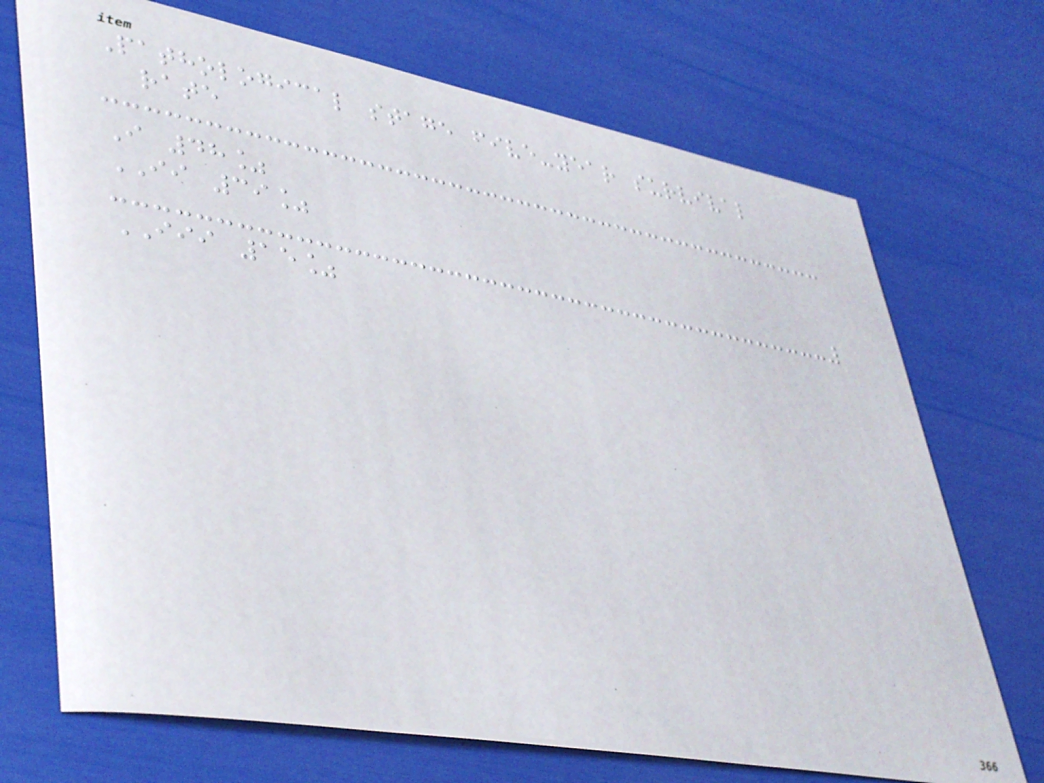Pathological stage five-year survival
rate
I 48%
II 39%
III 15%
